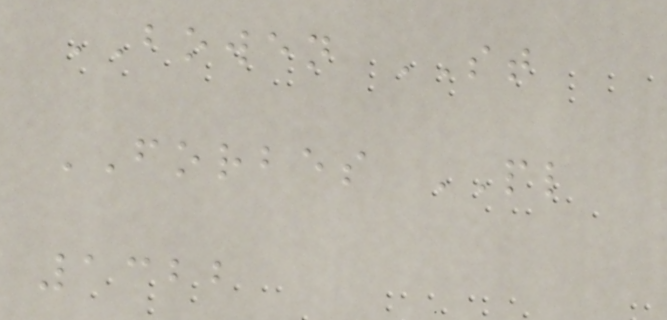BOWEN ST
FORBES PL
1322
